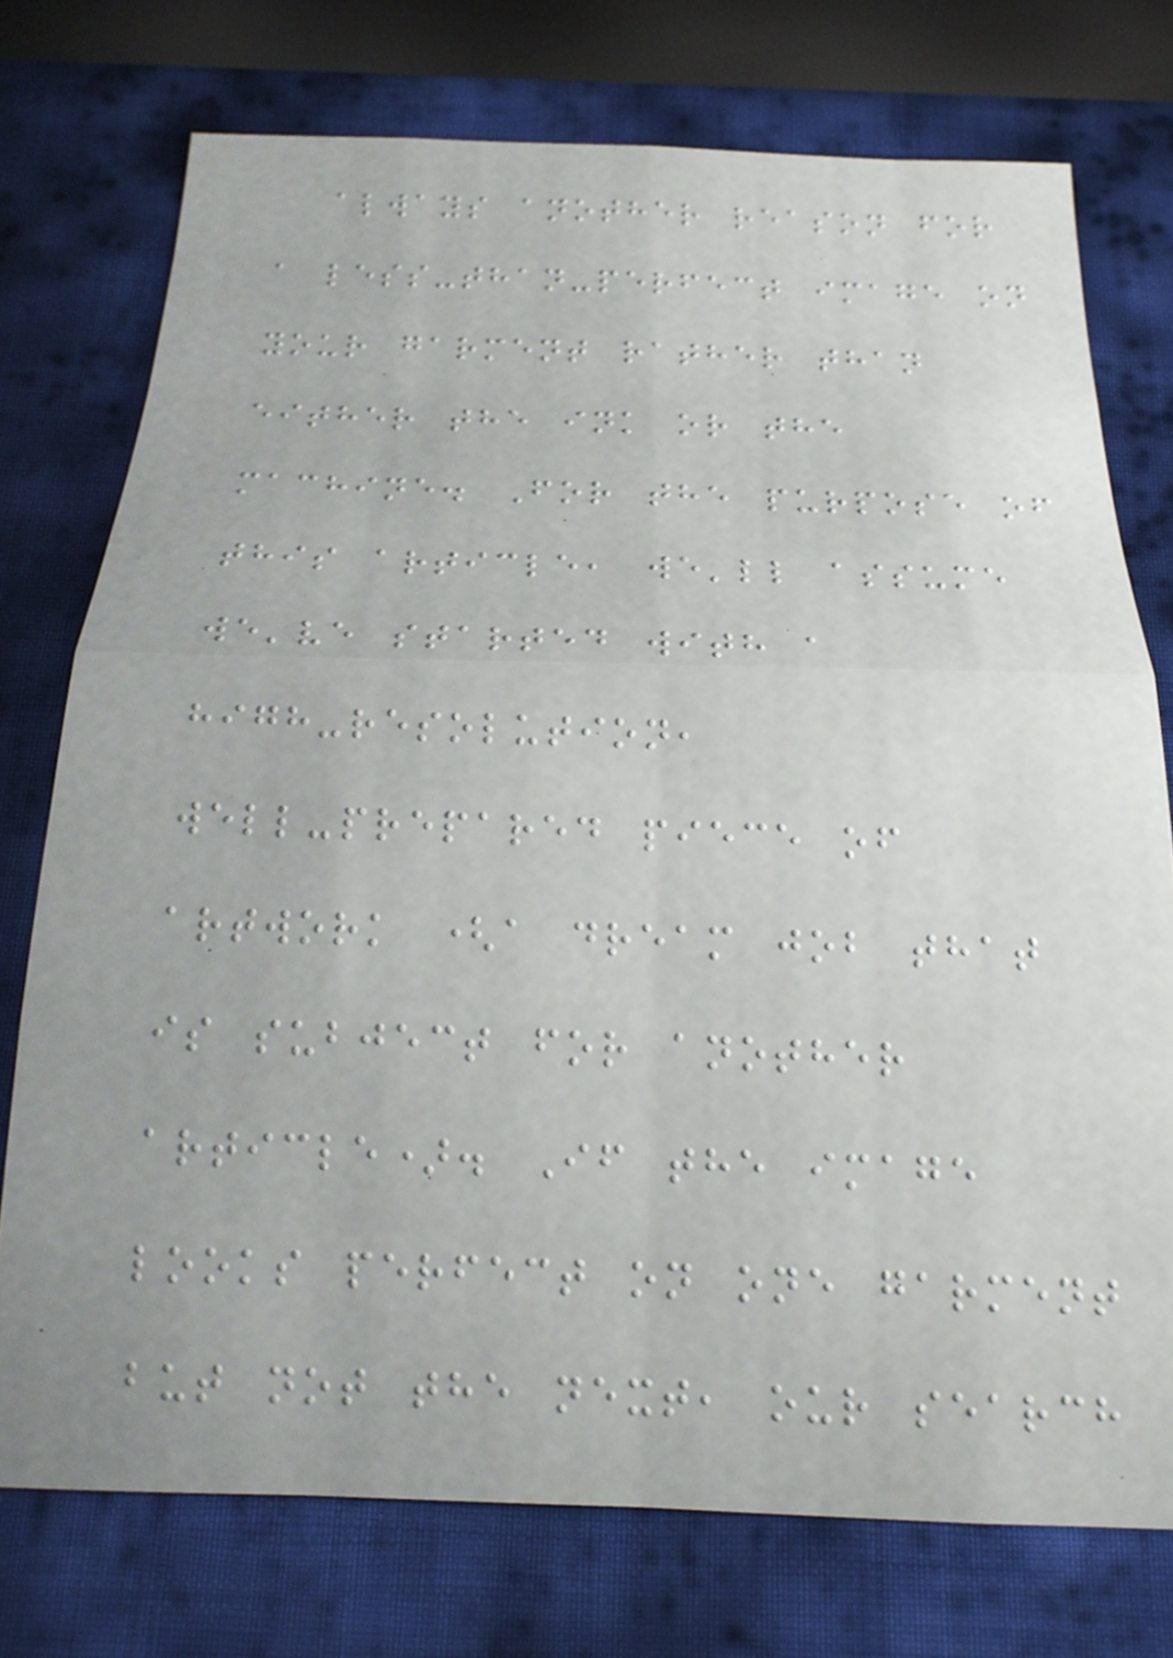always another reason for
a less-than-perfect image on
your garment rather than
either the ink or the
machine. For the purpose of
this article, we'll assume
we've started with a
high-resolution,
well-prepared piece of
artwork (a dream job that
is subject for another
article). If the image
looks perfect on one garment
but not the next, our search
